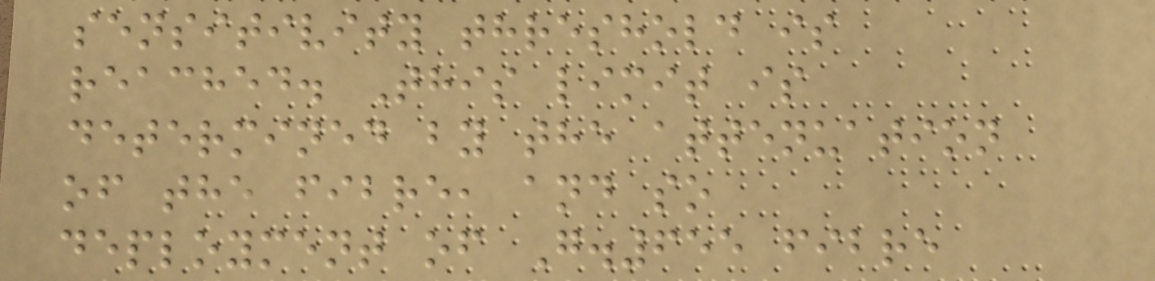sensitivity threshold is
reached. This limit is
determined by the attenuation
of the fibre, and so
deployment of G.655 fibre
